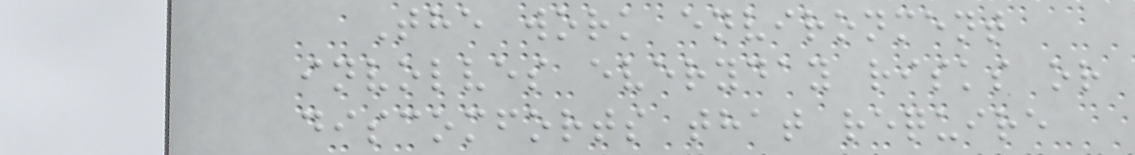The work environment
involves everyday risks or
discomforts that require
